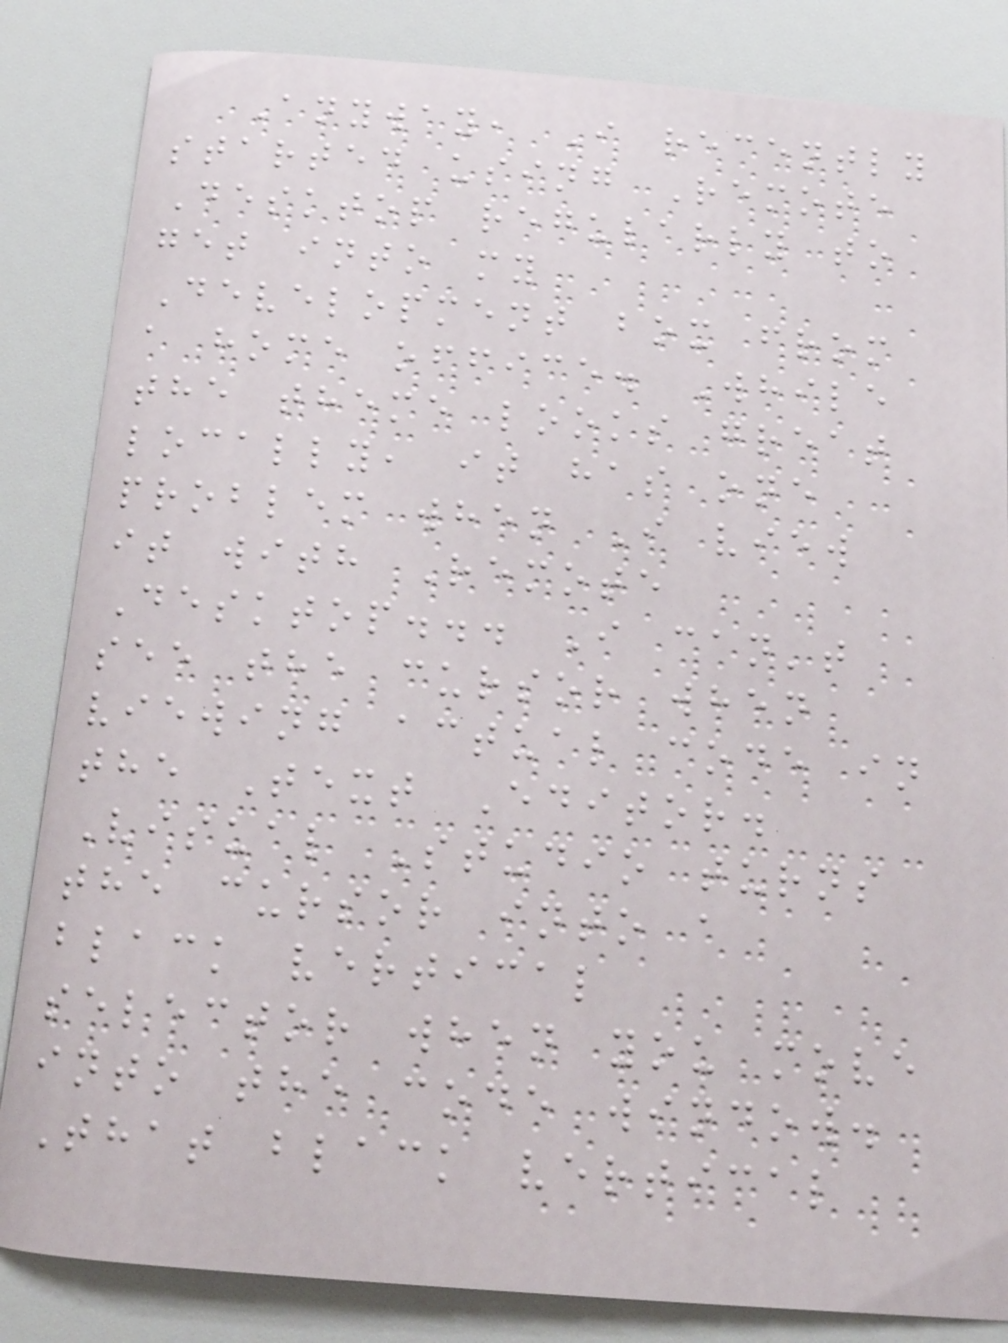Anyway, I recently
started using Remote
Desktop regularly to
get into my
Development box from
a home office. While
the theme looks great
locally, it has one
problem when I view
it with Remote
Desktop... I can't
see the cursor when
viewing actual code in
the Text Editor.
Visual Studio turns
the cursor into a
black vertical
selector when you move
into the code window.
That black vertical
